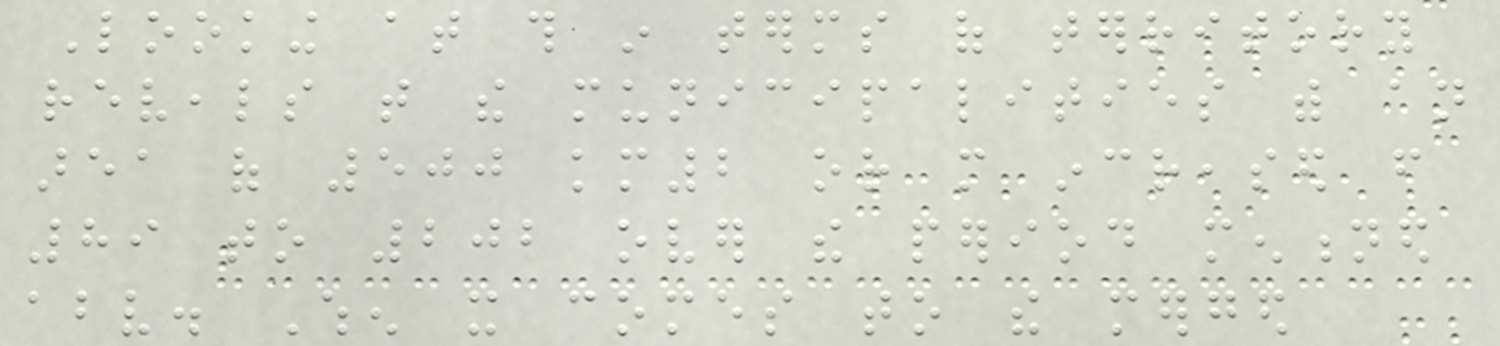Looking at this in terms of territory
reveals that the municipalities with an
area of 500 km2 or more increased from
89 to 202 over the period mentioned
above. When it comes to the merged
